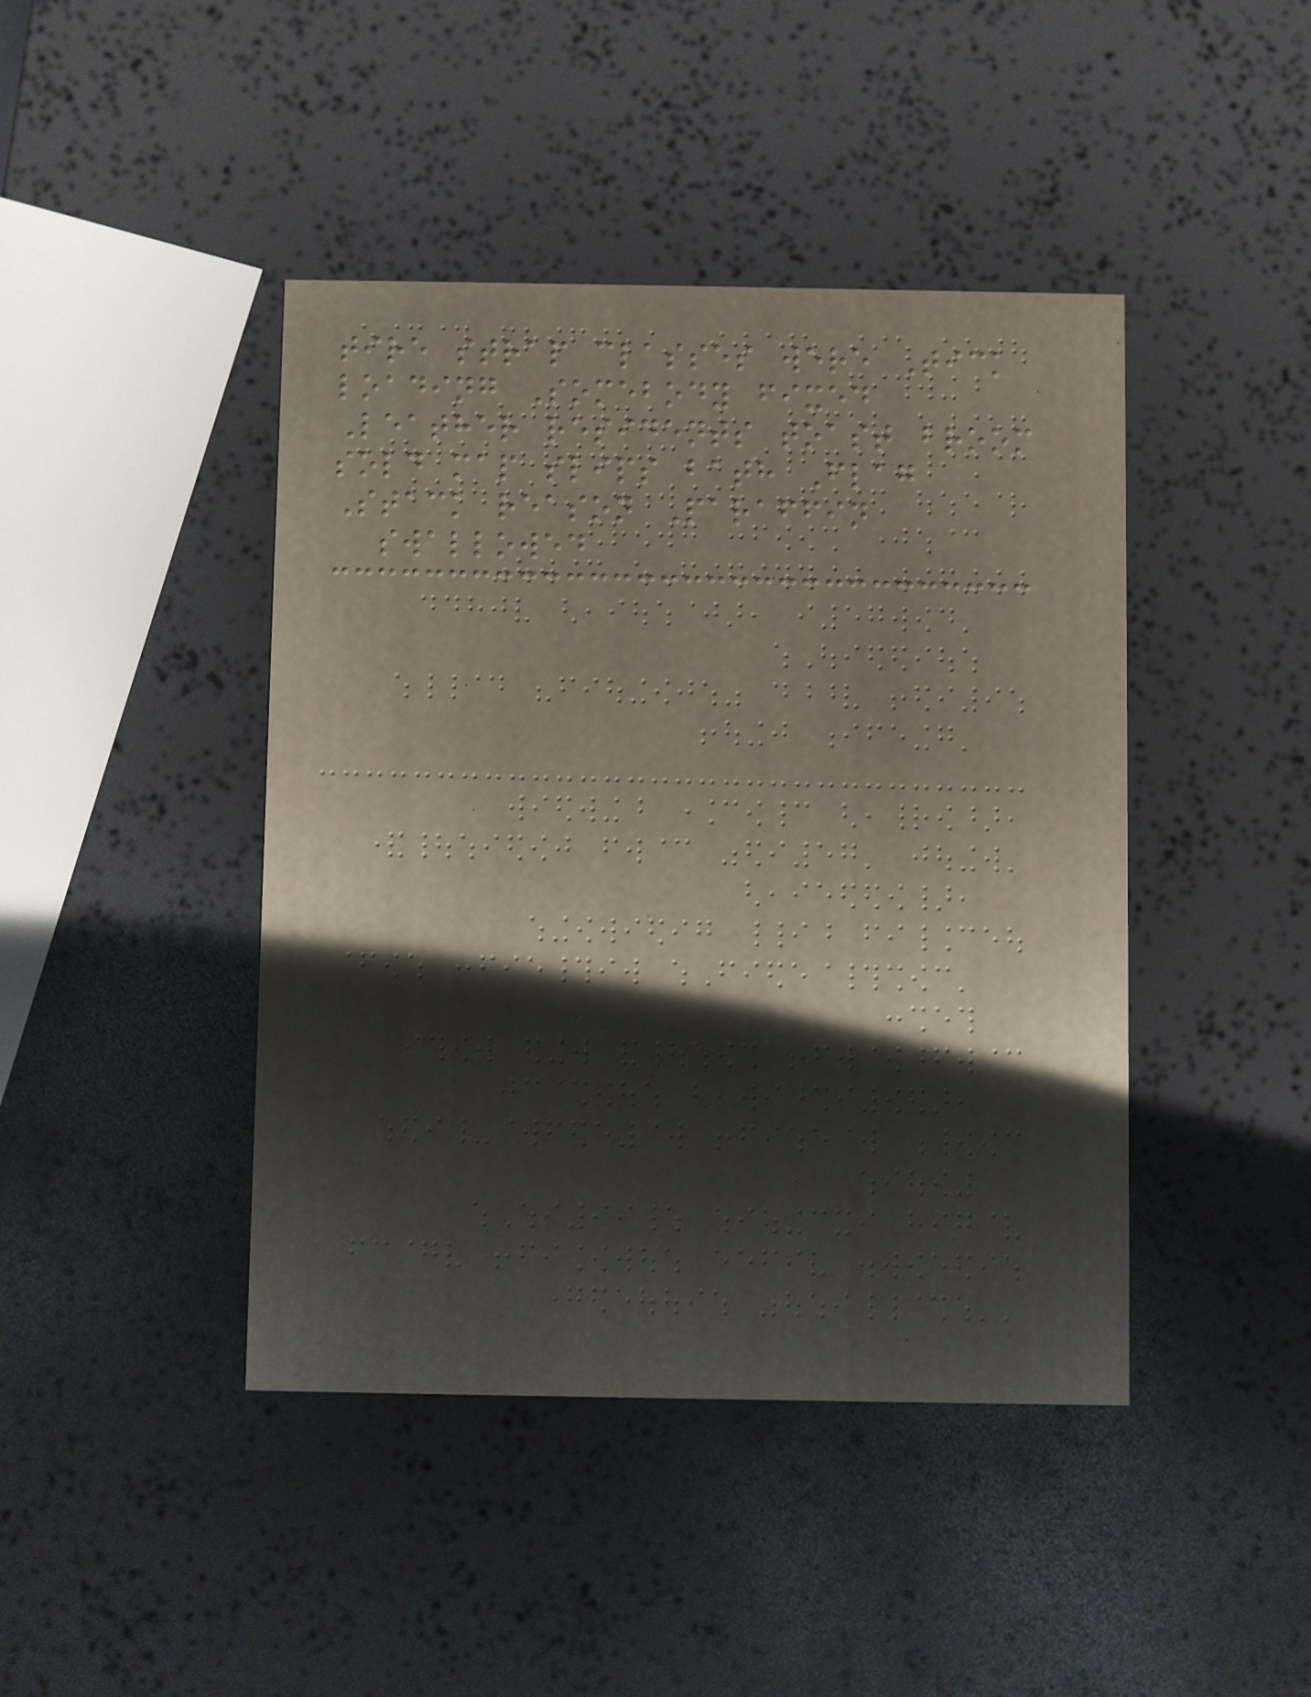tire strap classes were Tick
loading Somebody fixed
Leather residents toast broom
sold map slips bath Flag
Stack reason Paraffin
swallowed
